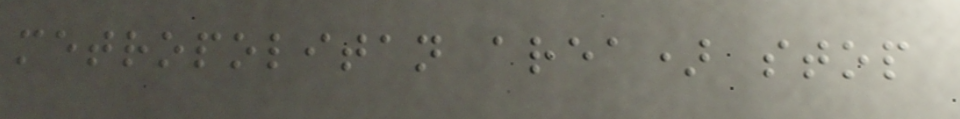metropolitan area) stop
